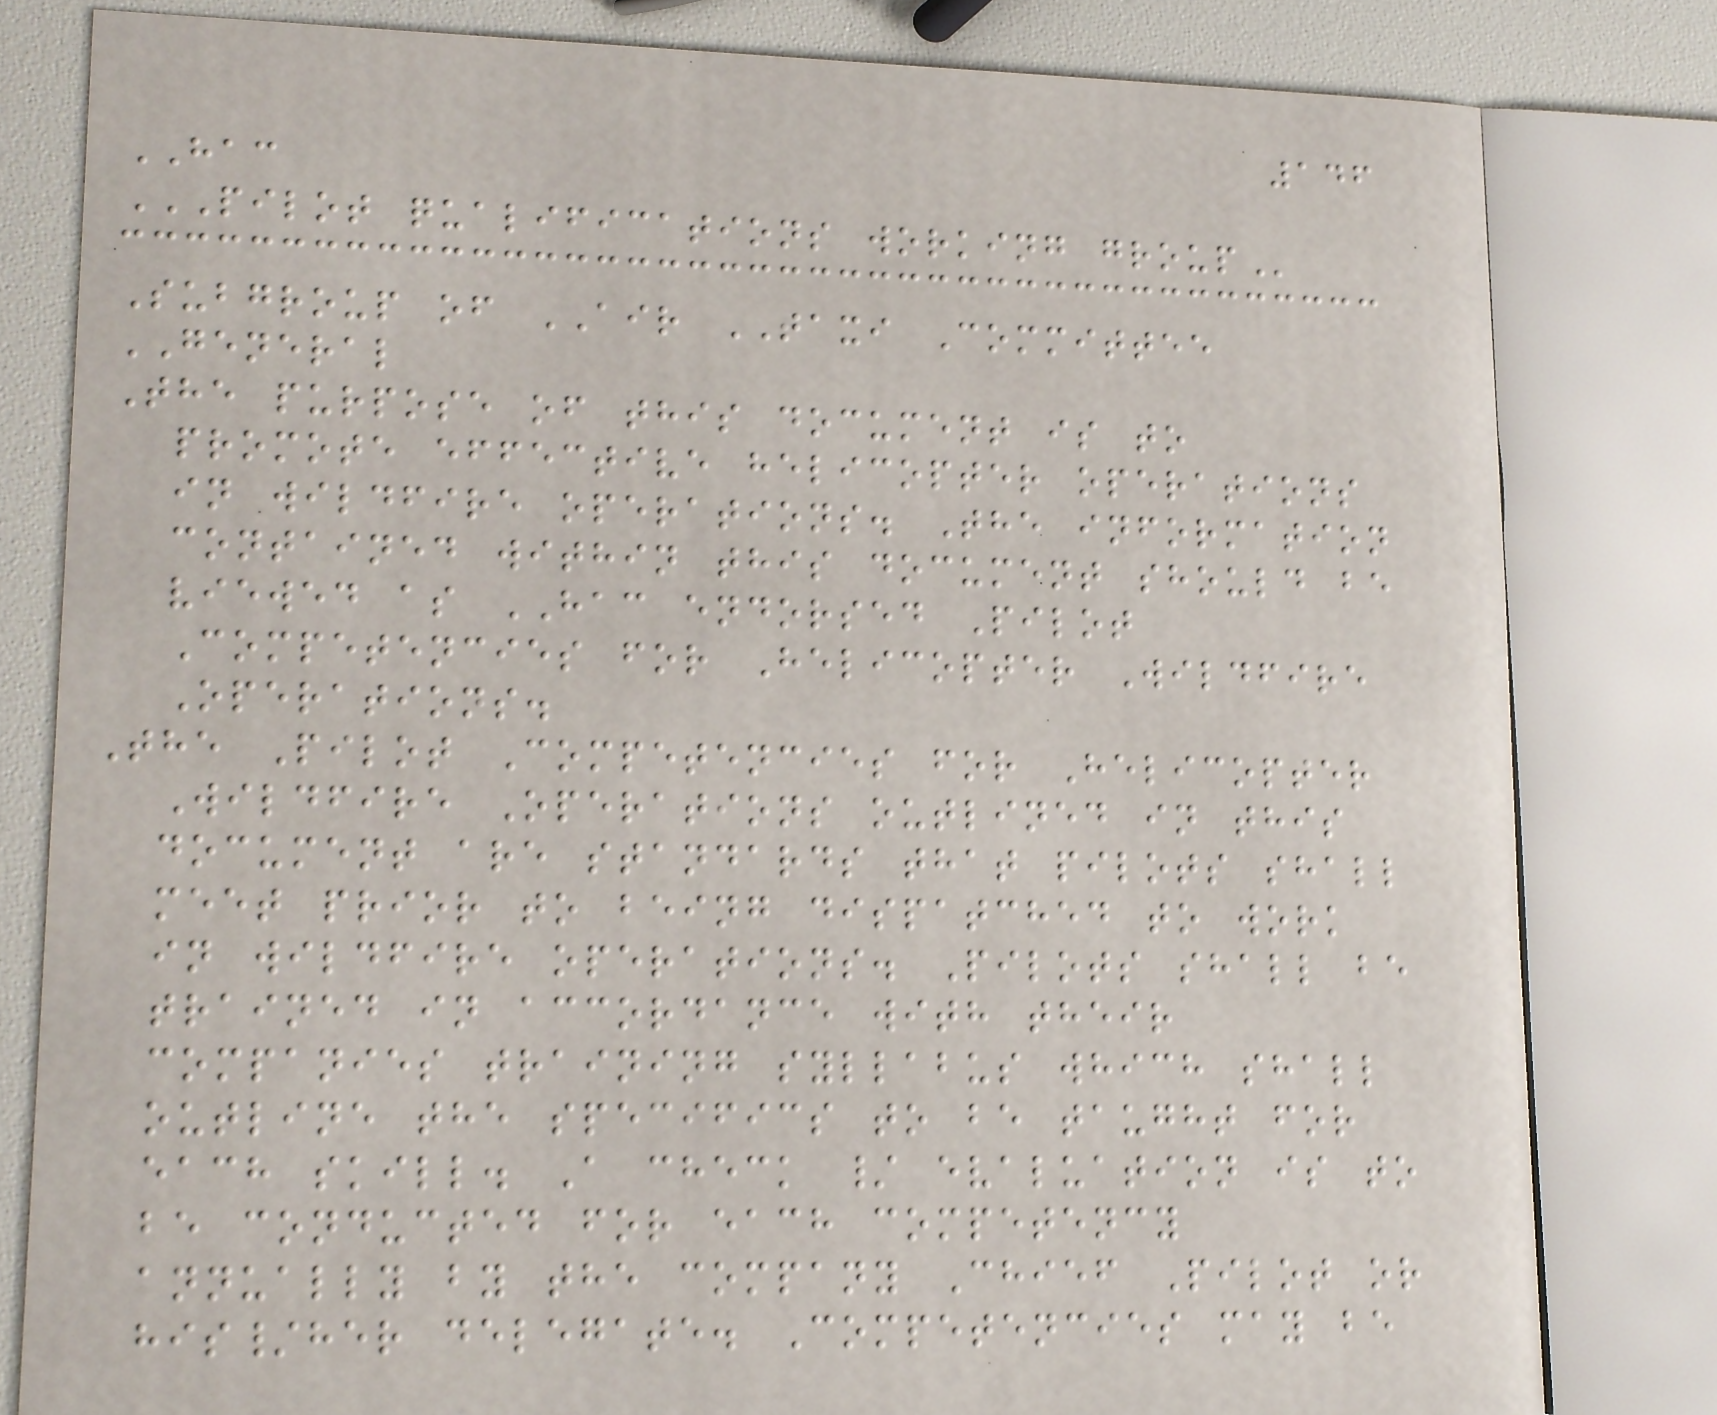146
HAC
PILOT QUALIFICATIONS WORKING GROUP
Subgroup of AIR TAXI Committee
GENERAL
The purpose of this document is to
promote effective helicopter operations
in wildfire operations. The information
contained within this document should be
viewed as HAC endorsed Pilot
Competencies for Helicopter Wildfire
Operations.
The Pilot Competencies for Helicopter
Wildfire Operations outlined in this
document are standards that pilots shall
meet prior to being dispatched to work
in wildfire operations. Pilots shall be
trained in accordance with their
companies training syllabus which shall
outline the specifics to be taught for
each skill. A check / evaluation is to
be conducted for each competency
annually by the company Chief Pilot or
his/her delegate. Competencies may be
